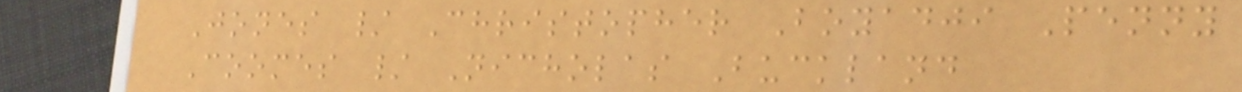Jones / Christopher Boyadji Penny
Coomes / Nicholas Buckland
